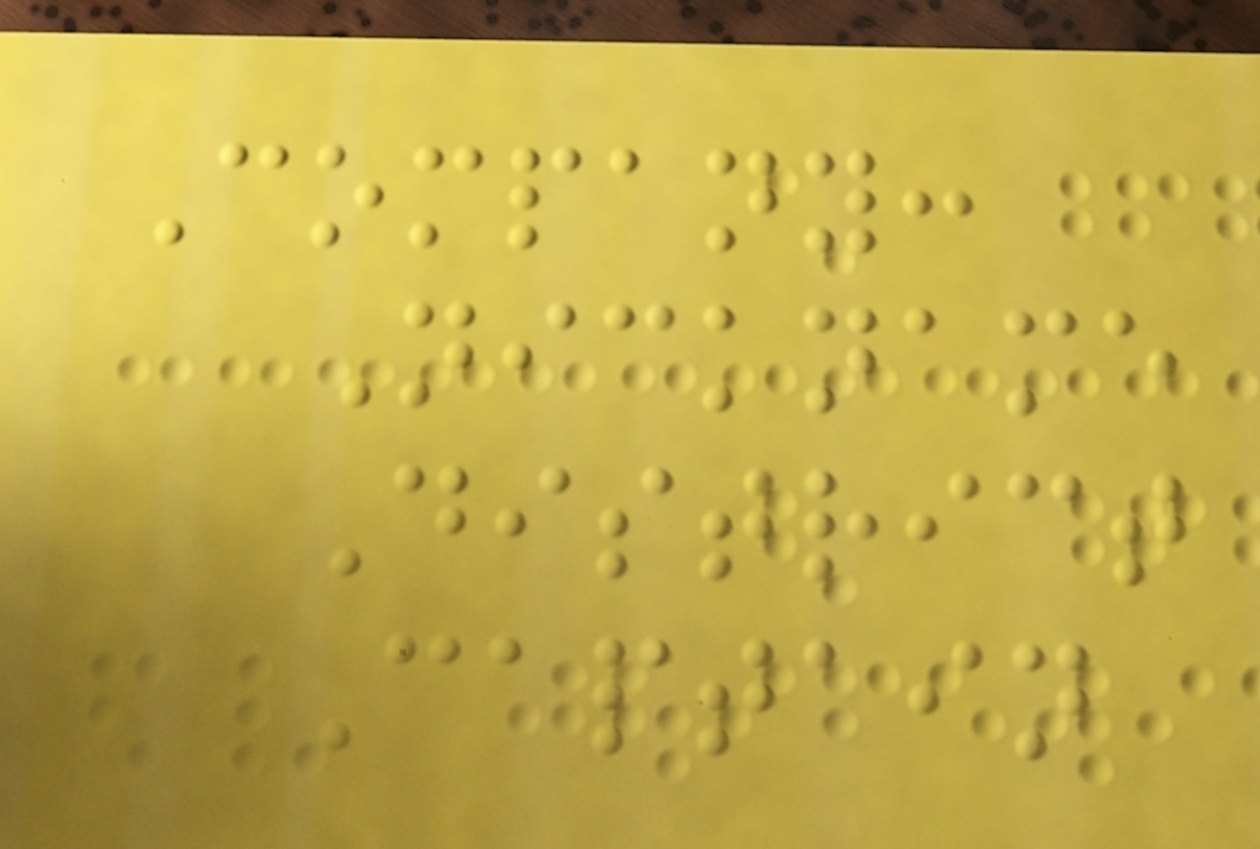Company:
Nickname
District
Captain
